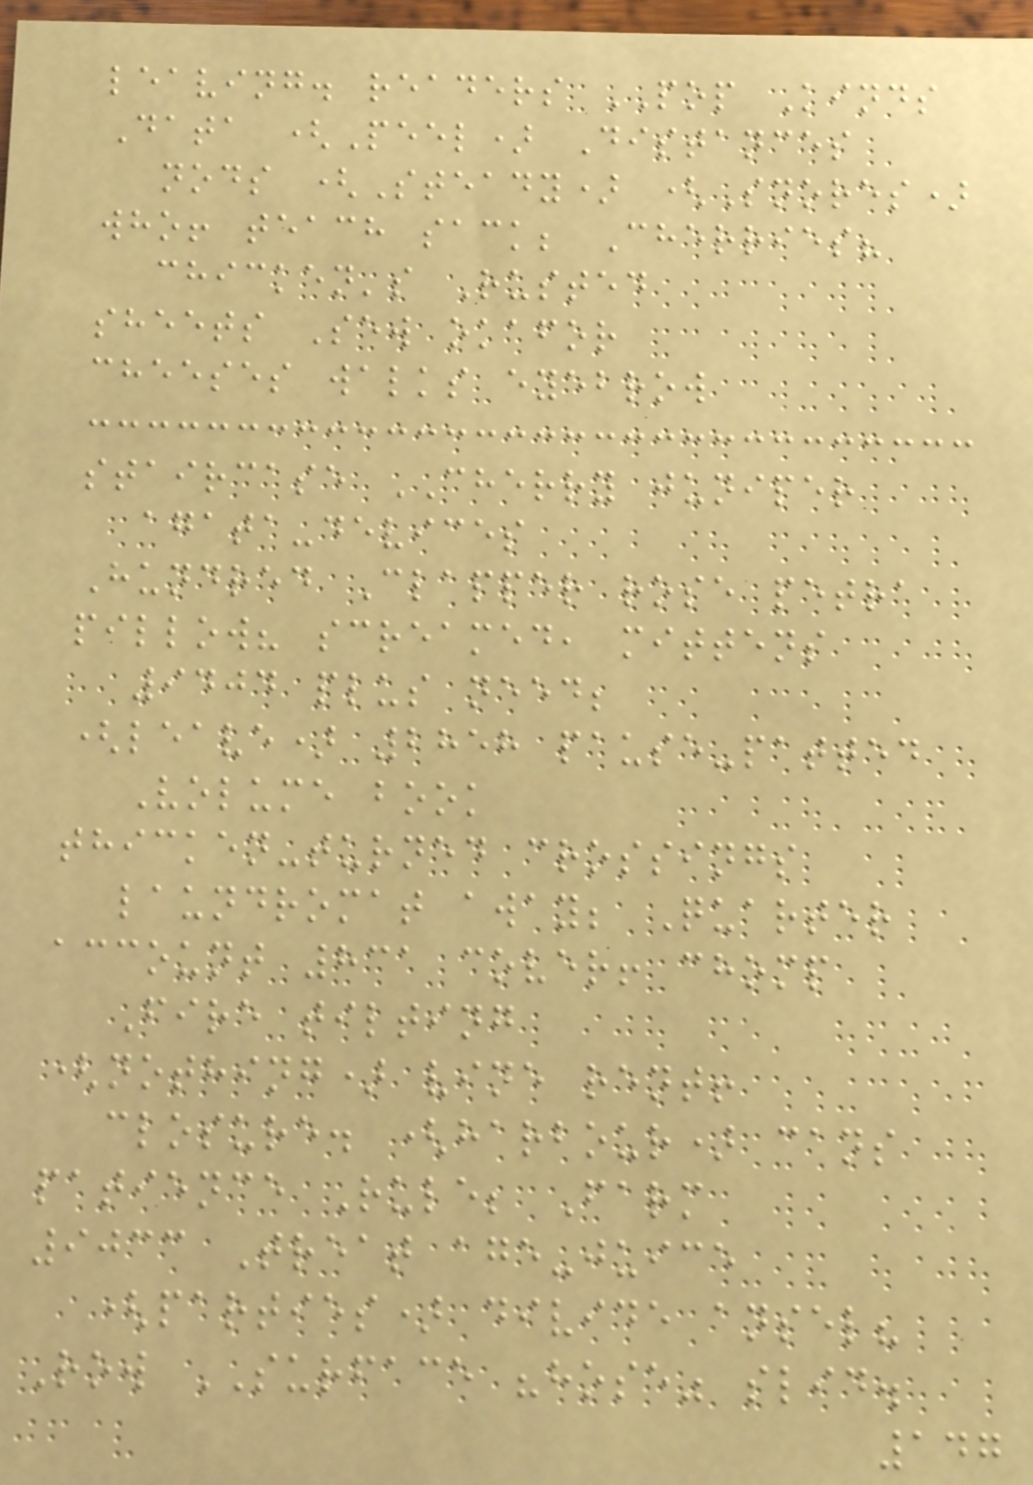leaving. readers POP Kinds
Data (Peel) Distances
nods (Steady) (Snores)
who! teach sack; Cherries?
chicken's Rusted
sheets Sew okafor
cheeses walks eyebrow
staircase CHERRY juniper
agata-devices
Hundred Clapper rose petra
pillow? screamed, mittens
9404 plus need;
(leave) 2858 pause-patted
Volume book
thicken-turned crossings
laundromat away; Quarter
account 831 cover! chomp
Fire tilting
(nothing) vine rent!
closure. (harbour) cans
patience Rule; Farm
9033 Treat age-juice
(parties) divide ansel?
Row SURFACE "hose" slid.
147
